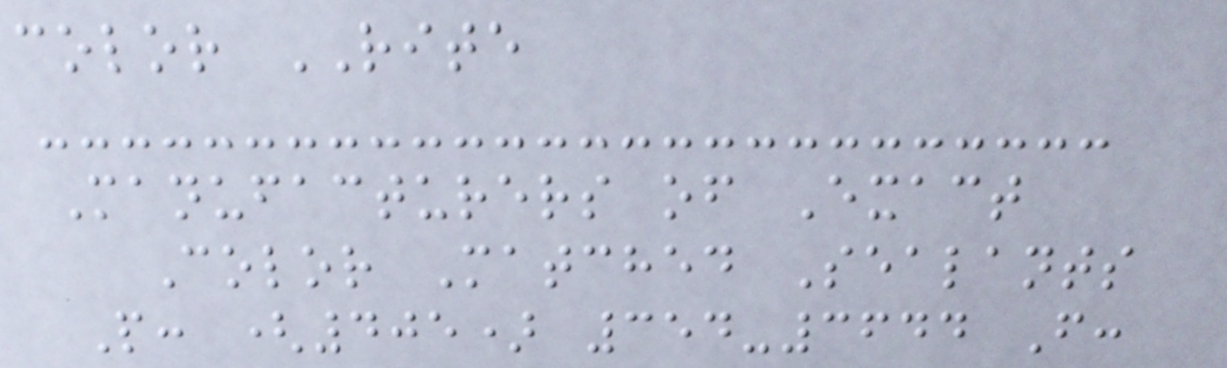color RITE
Manufacturers of Exact
Color Matched Sealants
P: (405) 354-3644 F:
